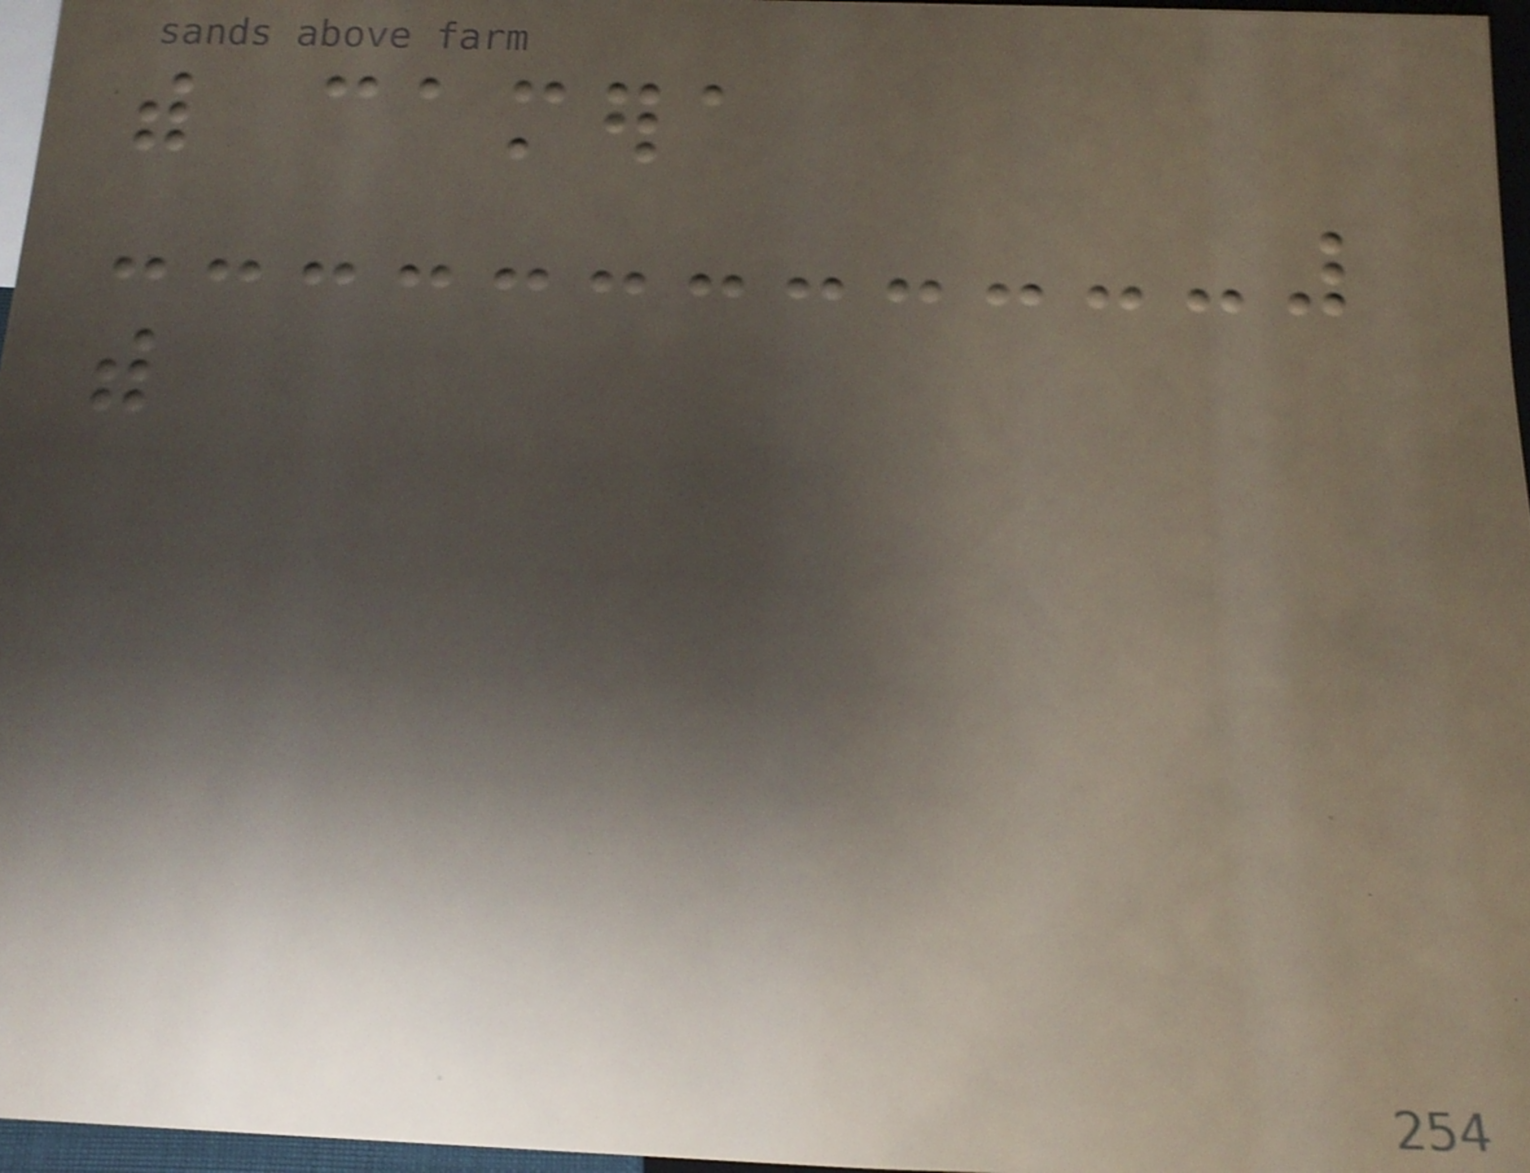with camera
with
